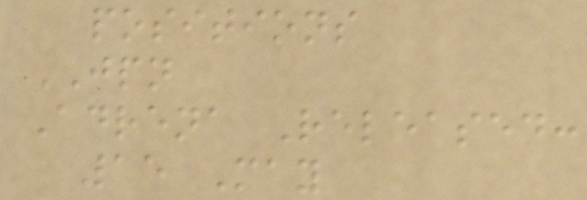positions
JPN
Adrena Released:
15 May
